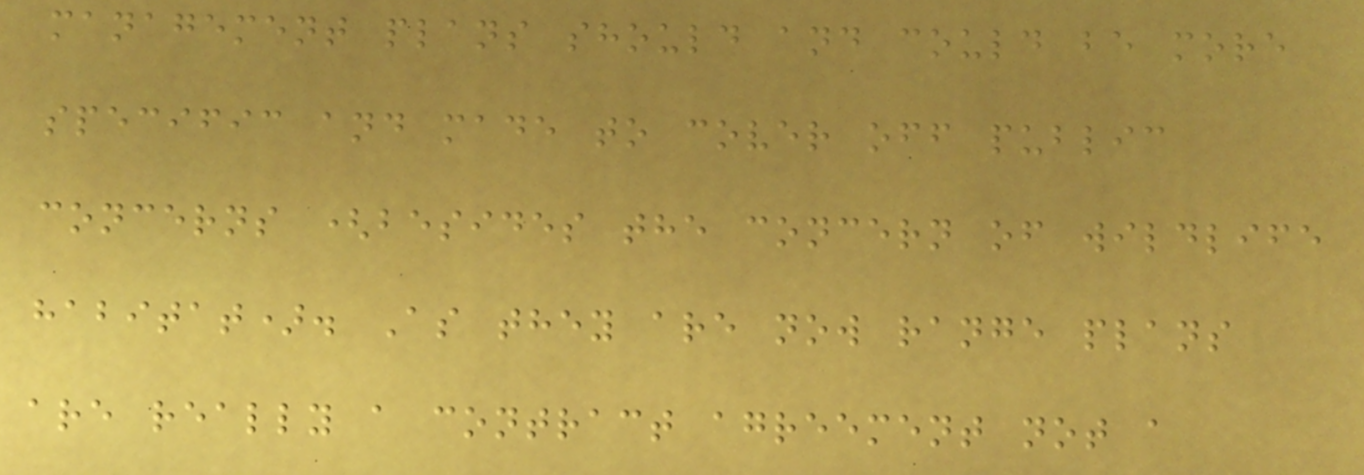management plans should and could be more
specific and made to cover off public
concerns (besides the concern of wildlife
habitat). As they are now range plans
are really a contract agreement not a
